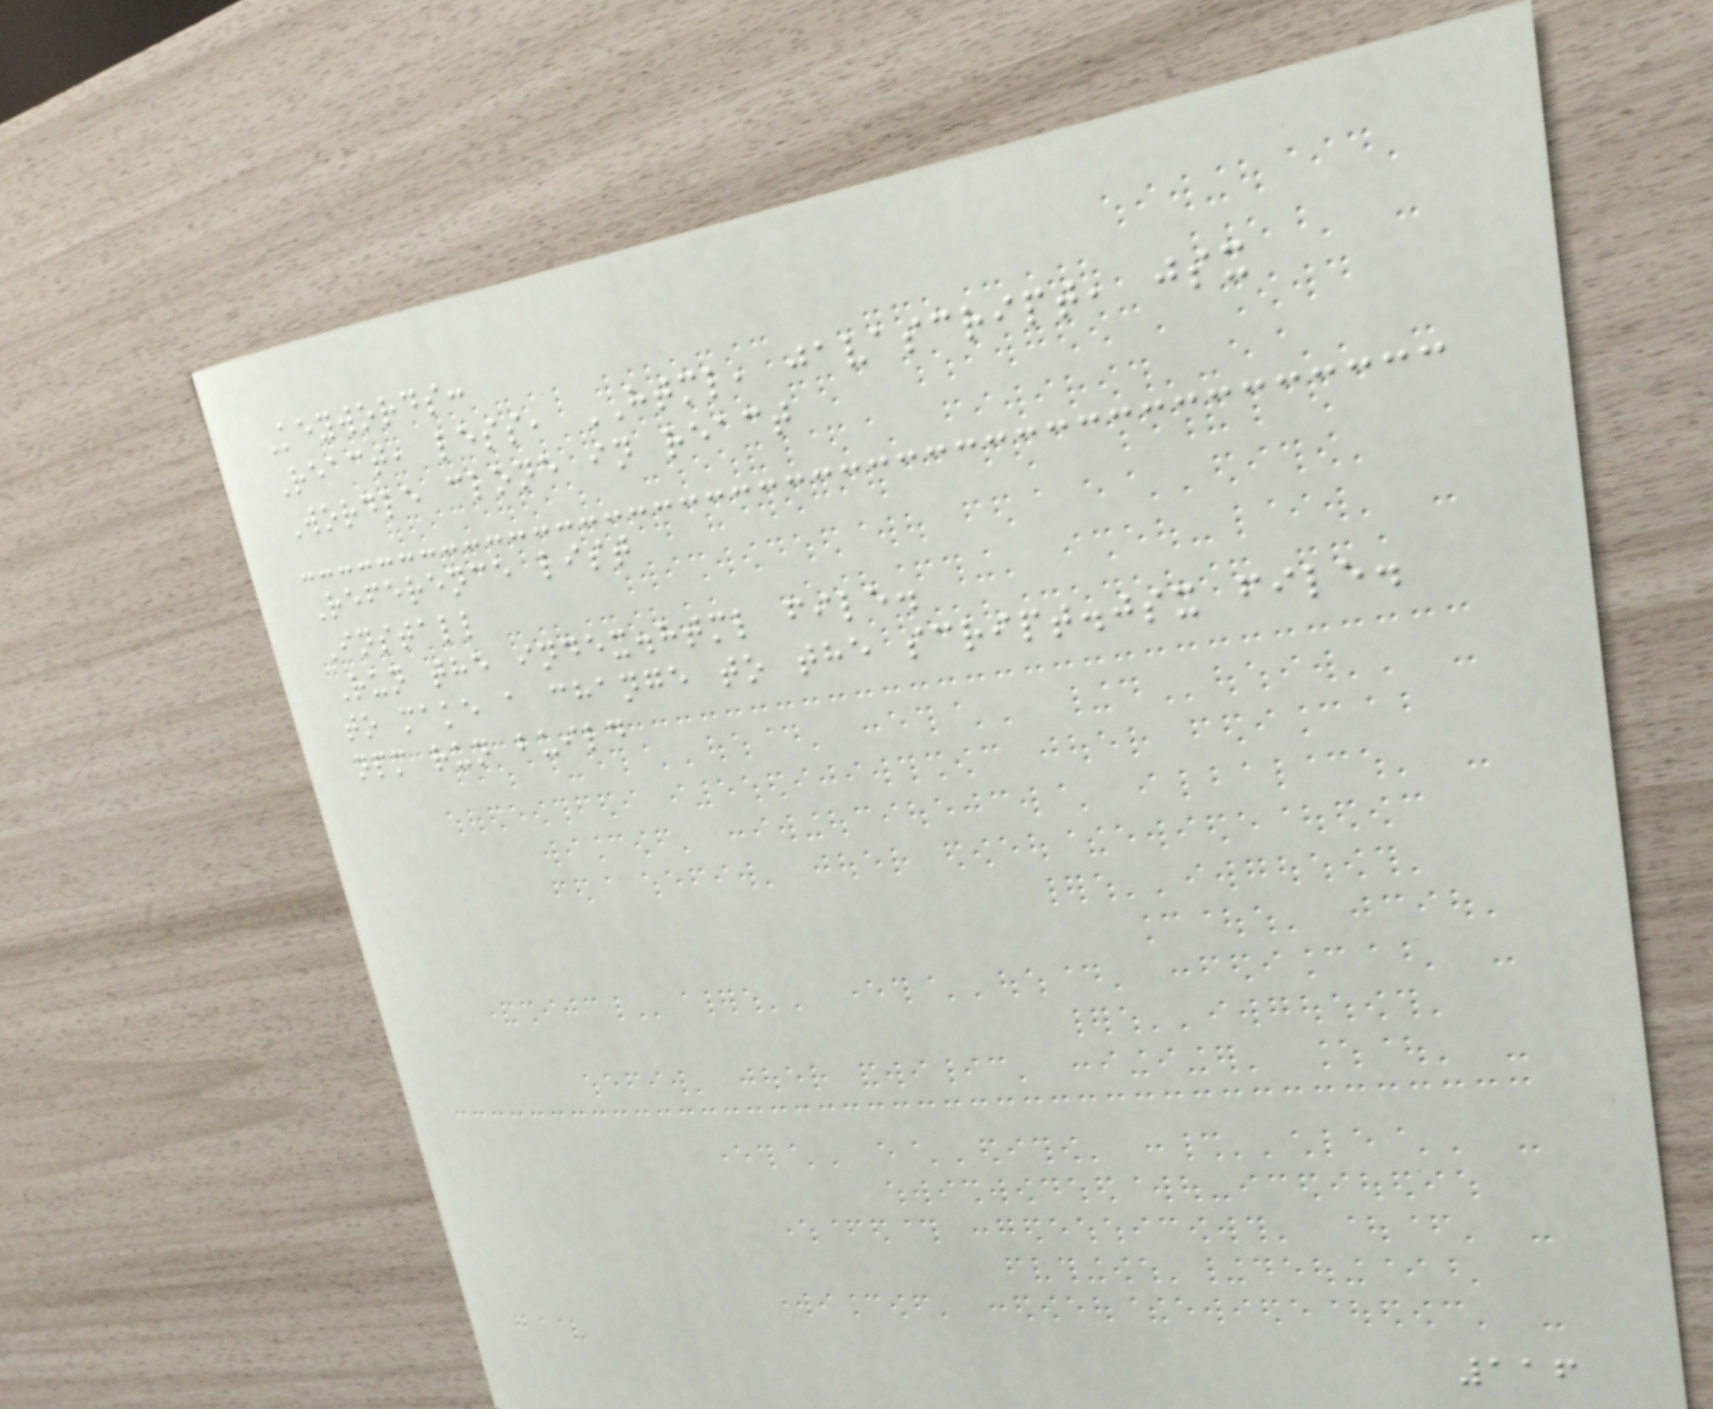Keywords:
React, less, HTML, javascript, jsx
Wordle clone in react
Reference list
Install
Run the index.html file.
to make a change to the script.jsx file.
npm run build
116
